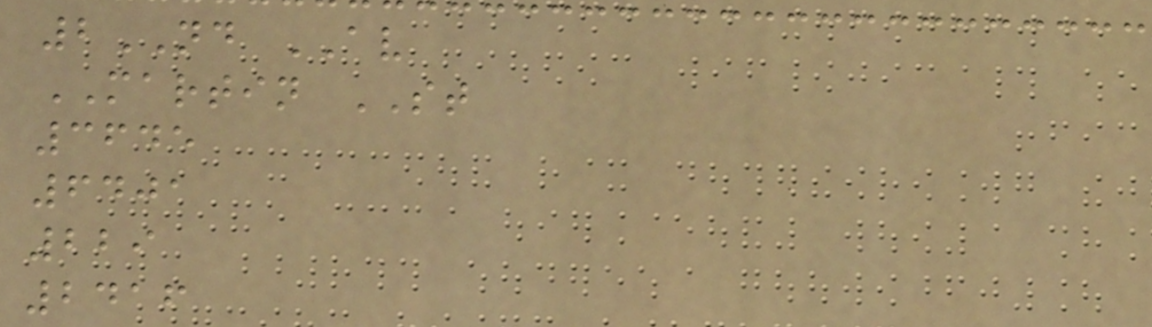2ND AV
MARTIN ST
3645
6401
229
2416
